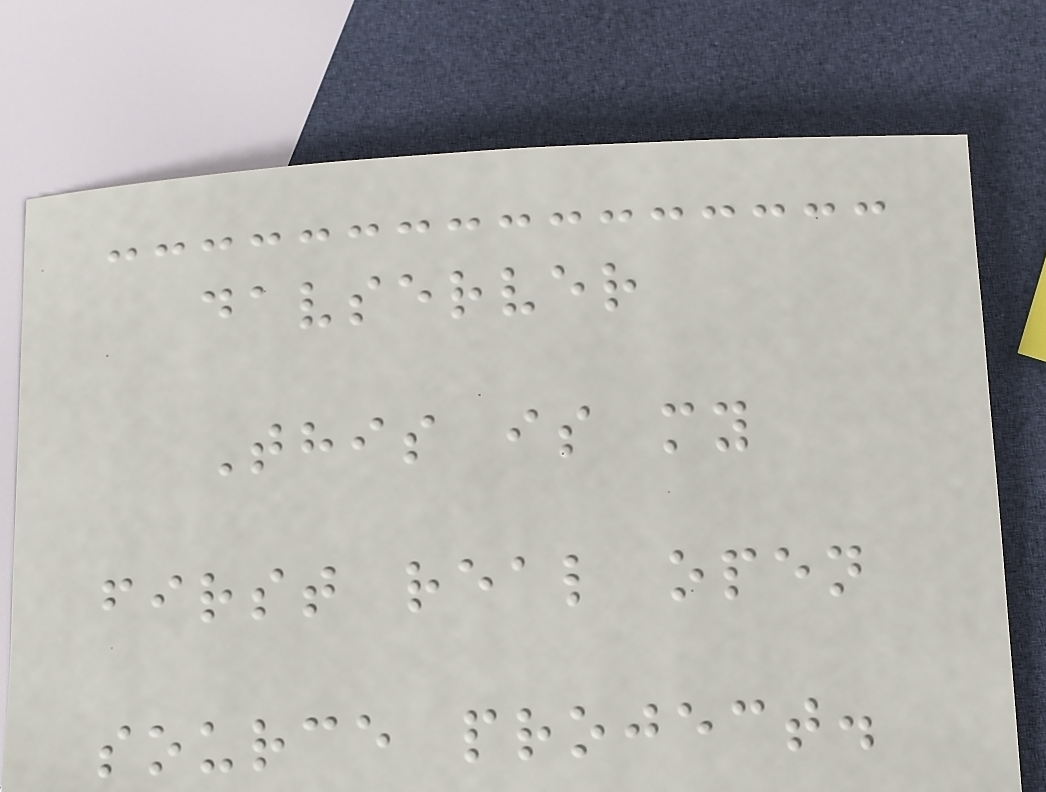davserver
This is my
first real open
source project.
